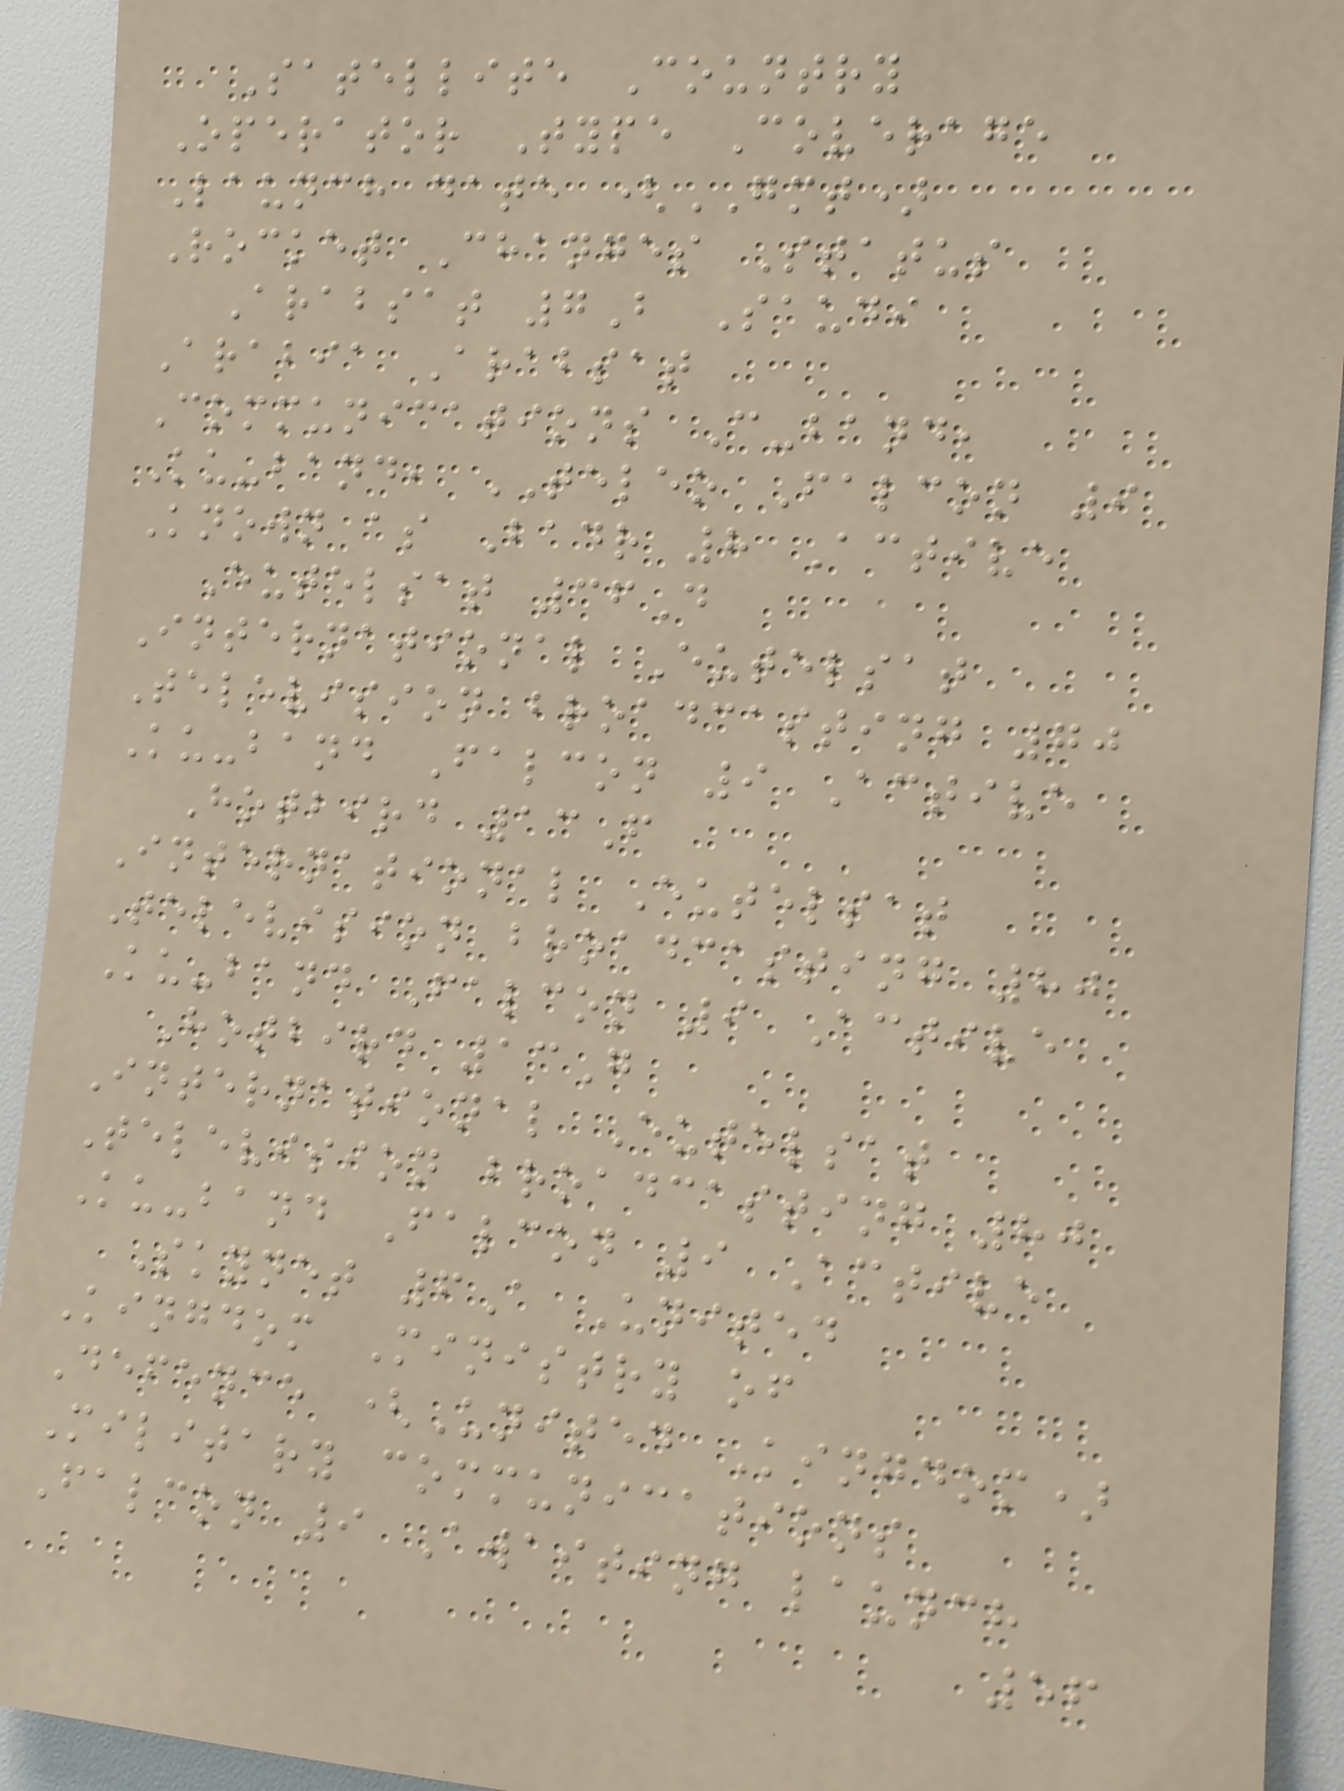Satellite Country
Operator Type Coverage
Launch date (GMT)
Rocket Changes Status
Arabsat 7B Saudi
Arabia Arabsat
Communications C-band,
Ku-band, TELEO Falcon 9
Known as Badr 8 Active
Eutelsat 36D
International Eutelsat
Television broadcasting 70
Ku-band Falcon 9 Active
Hotbird 13F
International Eutelsat
Television broadcasting 80
Ku-band Falcon 9 Active
Hotbird 13G
International Eutelsat
Television broadcasting 80
Ku-band Falcon 9 Active
Skynet 6A United
Kingdom Ministry of
Defence (United Kingdom)
Military communications
Falcon 9 Awaiting launch
56
